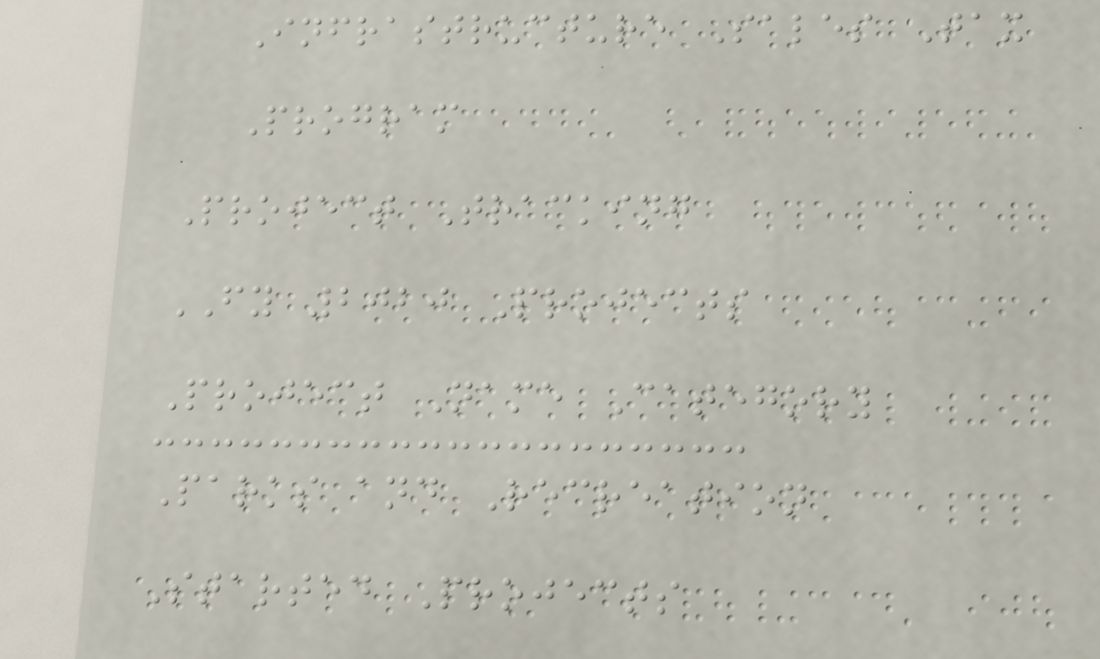Infrastructure Sales Tax
Program
Project Tracking
FY 2020 Projects
Project Name Category
Parks and Recreation
Started Projects
